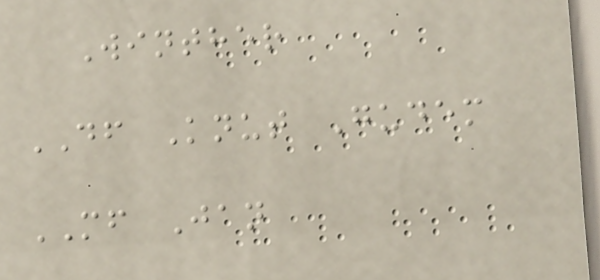Winther
DF Knut Gudem
MF Jan
